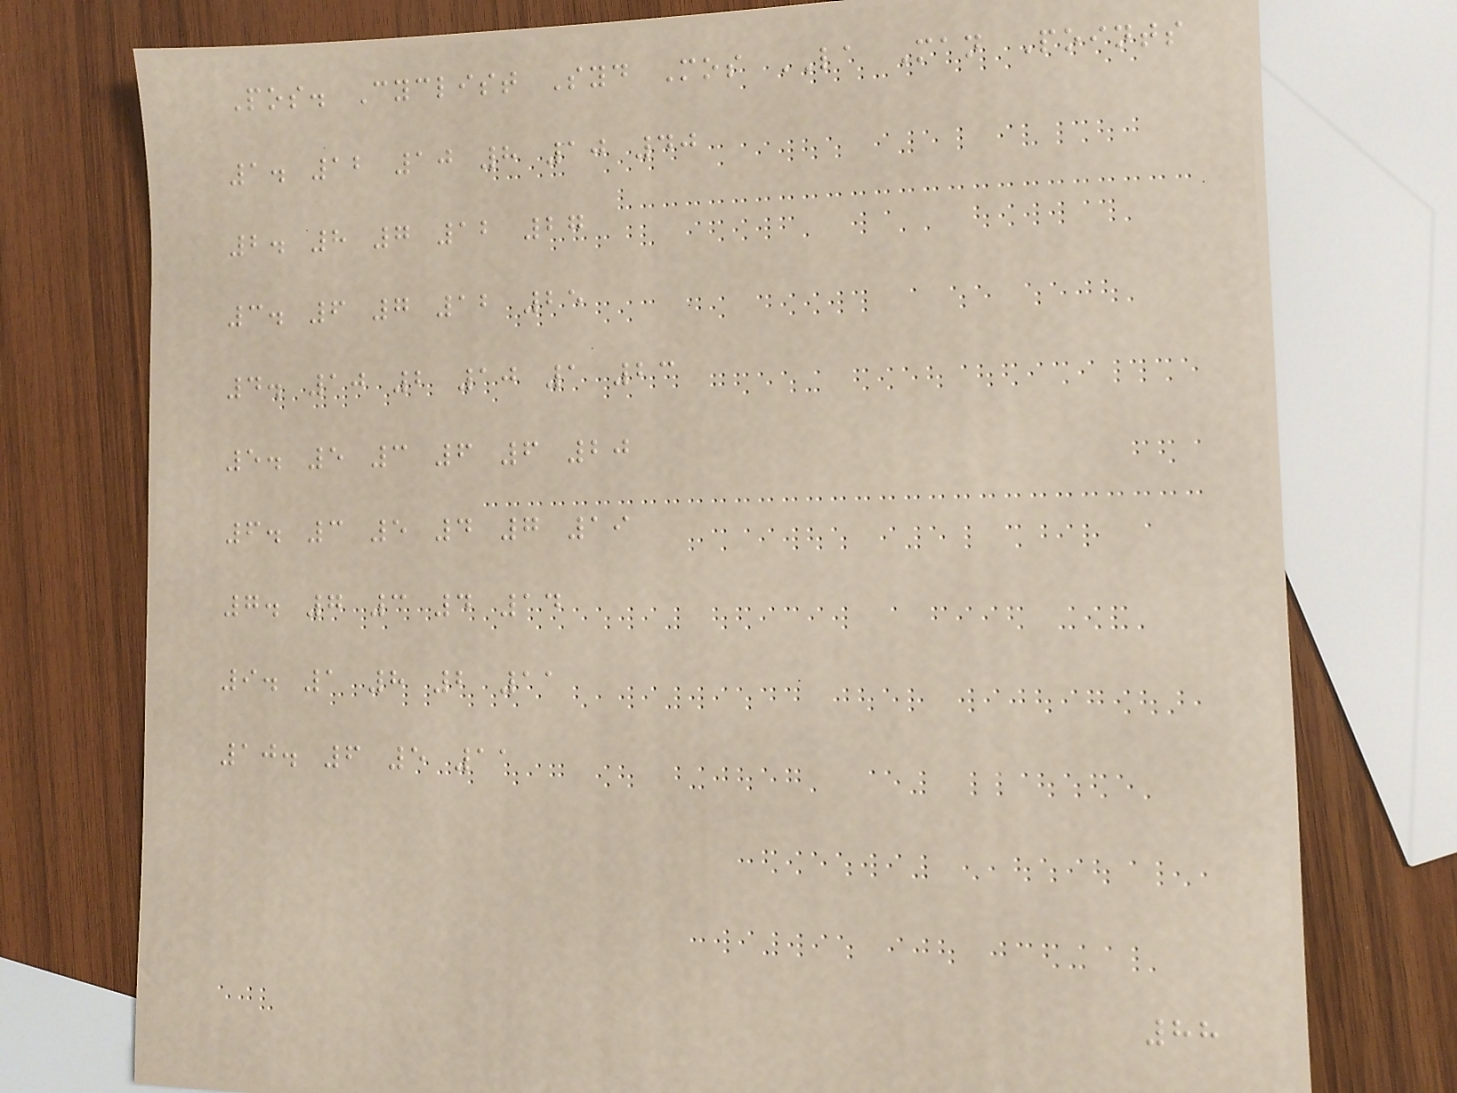Pos. Cyclist Syd Mos LA Man Points
1. 12 10 8 10 40
2. 8 7 12 27
3. 6 7 12 25
4. 10 2 10 1 23
5. 5 3 6 6 20
6. 3 5 4 7 19
7. 7 3 4 14
9. 1 8 2 11
10. 6 5 11
88
